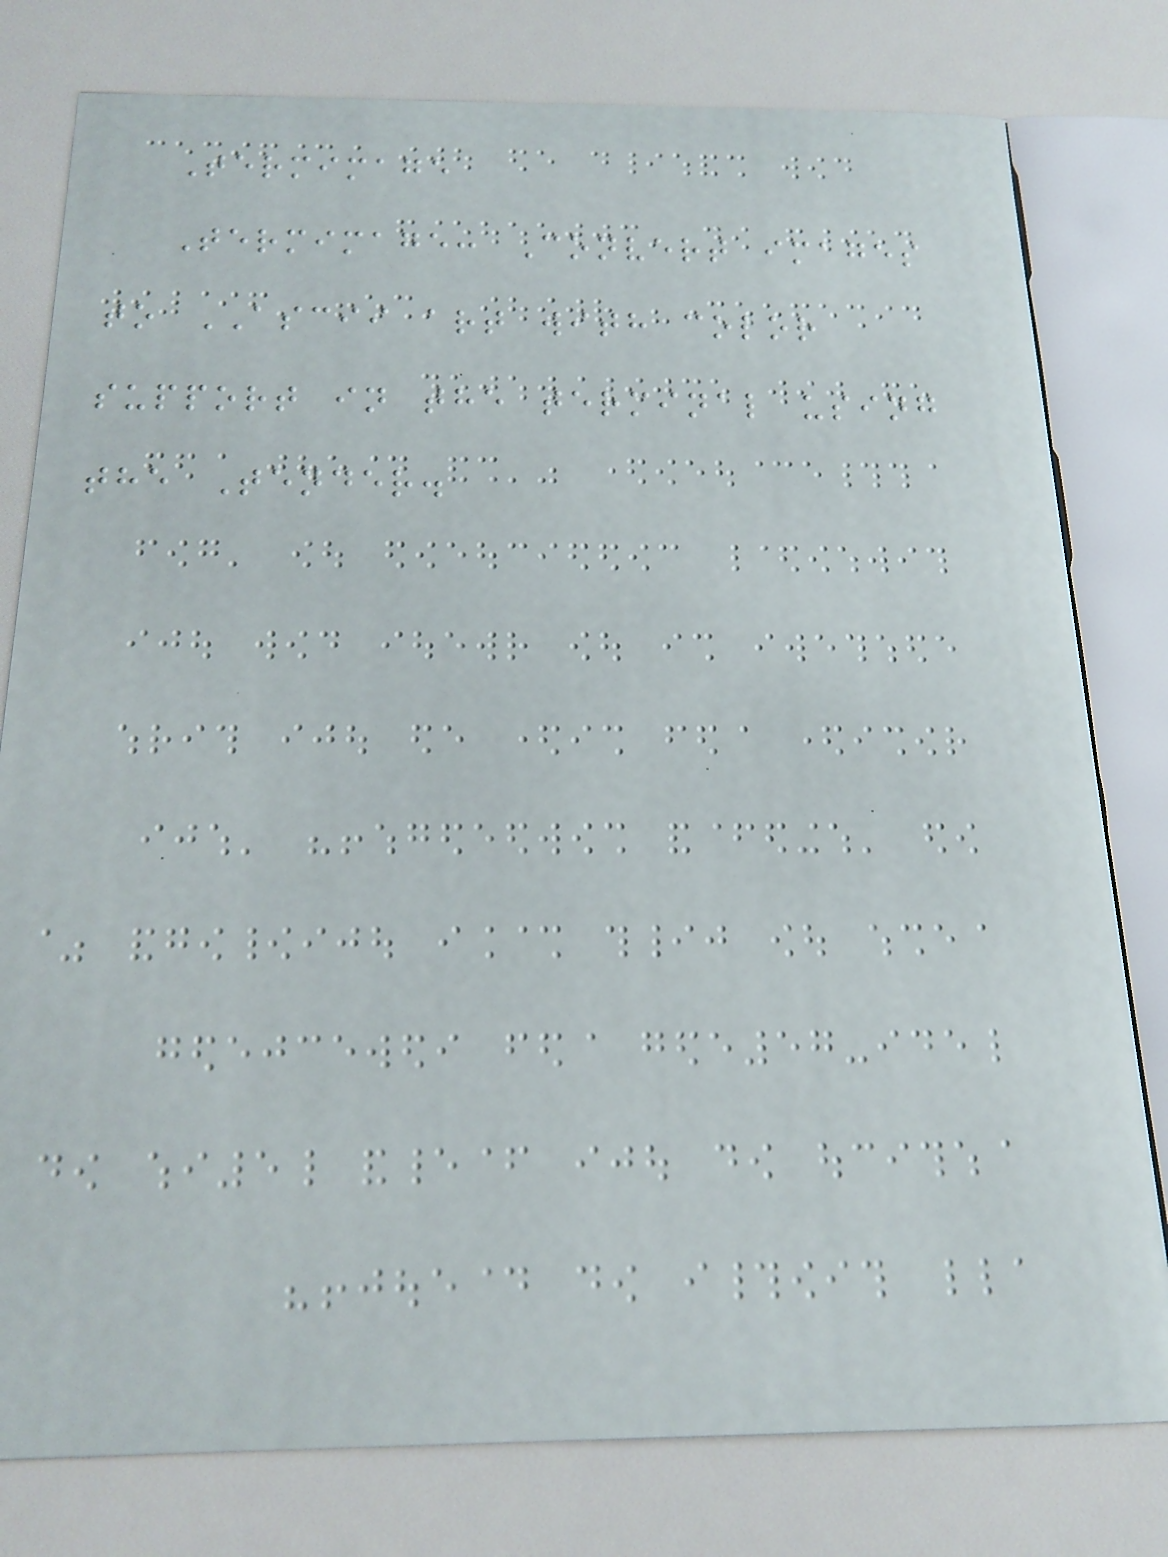Termimage
Termimage: Convert images
to ASCII art with color
support in the terminal using
the Tender.
